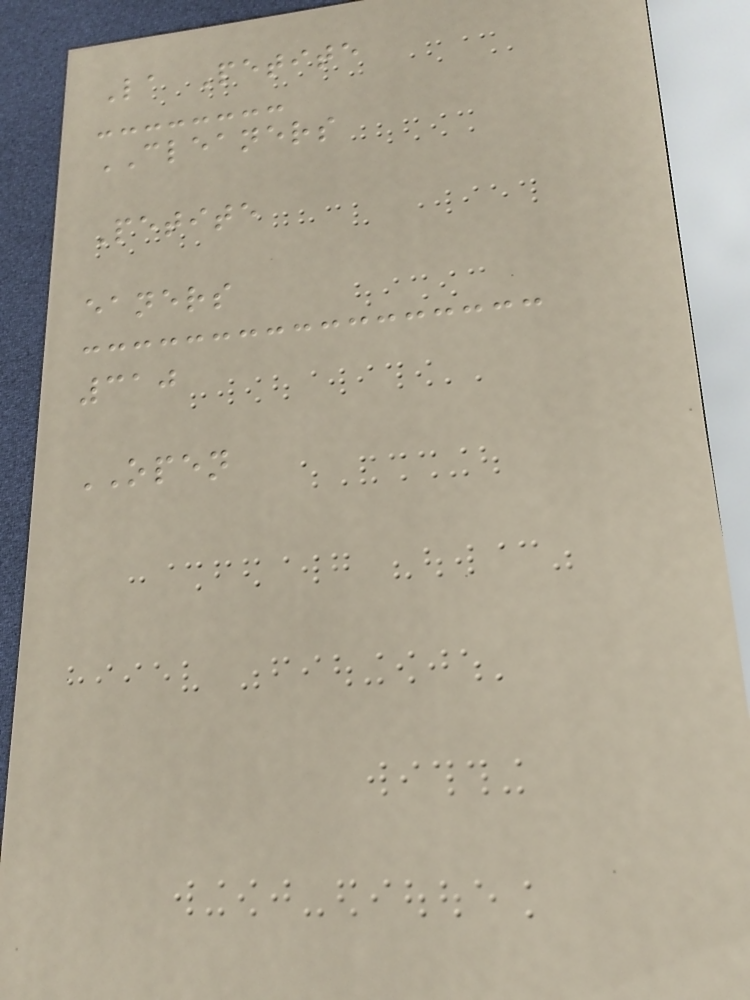La Petite
CLEANERS
Petite
eaners
310
OPEN
